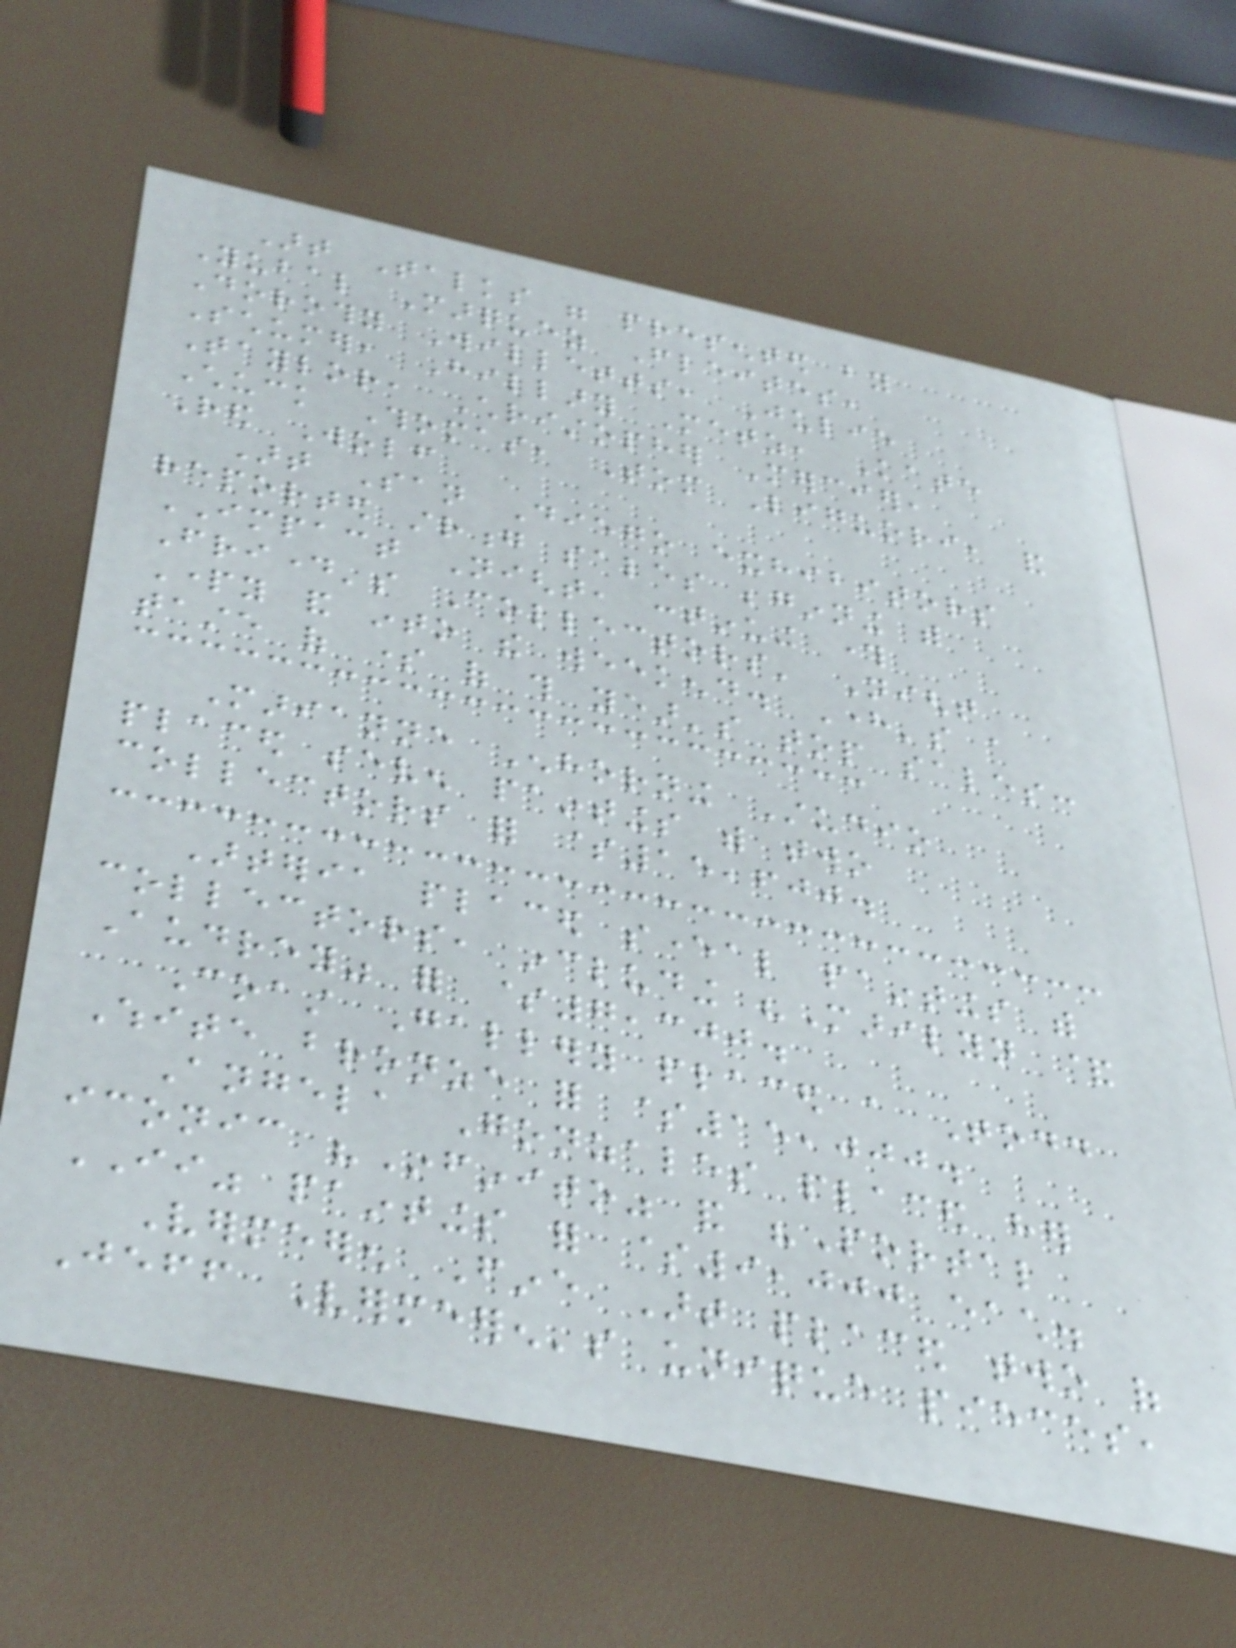Art Talks were presented by
Yubal Marquez Fleites,
Dorothy Willetts, Julie
Schumer, Hillary Metz, Kate
Taylor, Christopher Mercier,
Chuck Thomas, Tom Liguori, and
Red Wolf
Art San Diego exhibitors
reported strong sales beginning with
IMPACT Night, continuing through
Friday's Collectors' Night
Party and into the weekend. Here's a
taste of some of this year's top sales:
Marianne Enhorning Studio
placed seven paintings with two
collectors for $15,600.
Arteria placed several paintings with
collectors, including "Marilyn &
Audrey" for $7,300.
Coast Gallery placed a Todd
White bronze for $15,000.
Angela Gonzales placed her
iconic "Infinito" and "Portal
II" paintings for $9,000 each.
Vermeeren Fine Art placed two of
Jeff Vermeeren's unique pieces,
